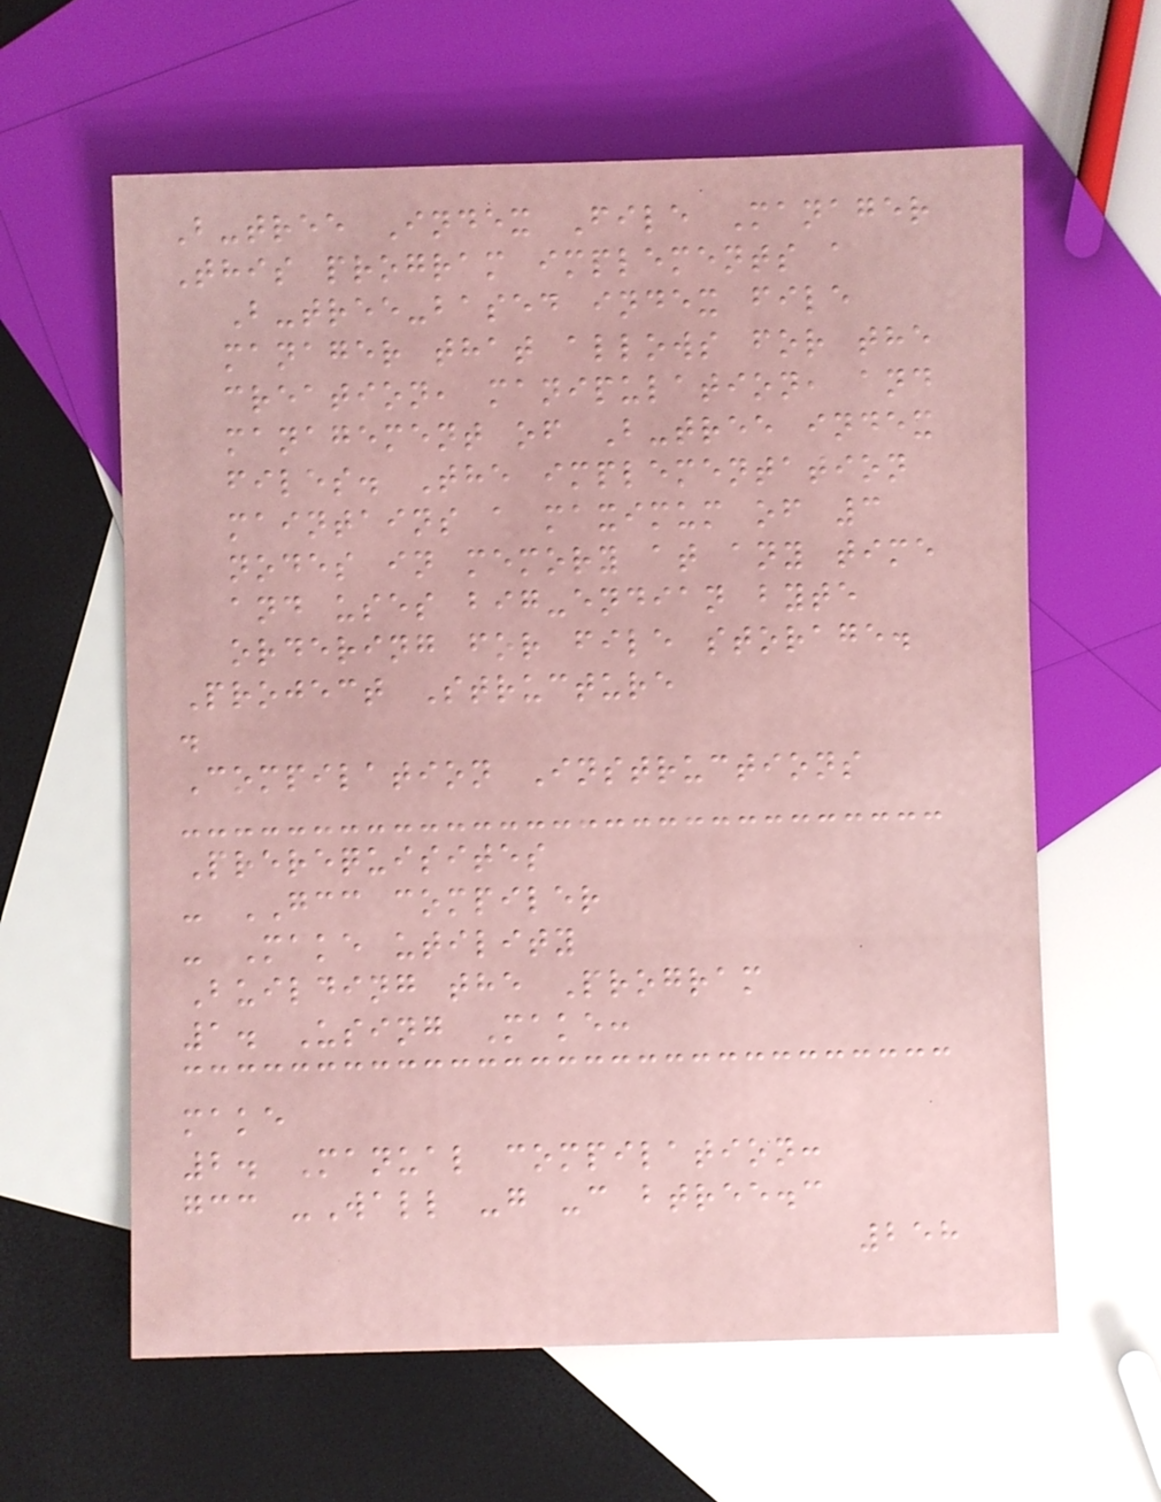B-tree Index File Manager
This program implements a
B-tree-based index file
manager that allows for the
creation, manipulation, and
management of B-tree index
files. The implementation
maintains a maximum of 3
nodes in memory at any time
and uses big-endian byte
ordering for file storage.
Project Structure
.
Compilation Instructions
Prerequisites
- GCC compiler
- Make utility
Building the Program
1. Using Make:
make
2. Manual compilation:
gcc -Wall -g -c btree.c
258
